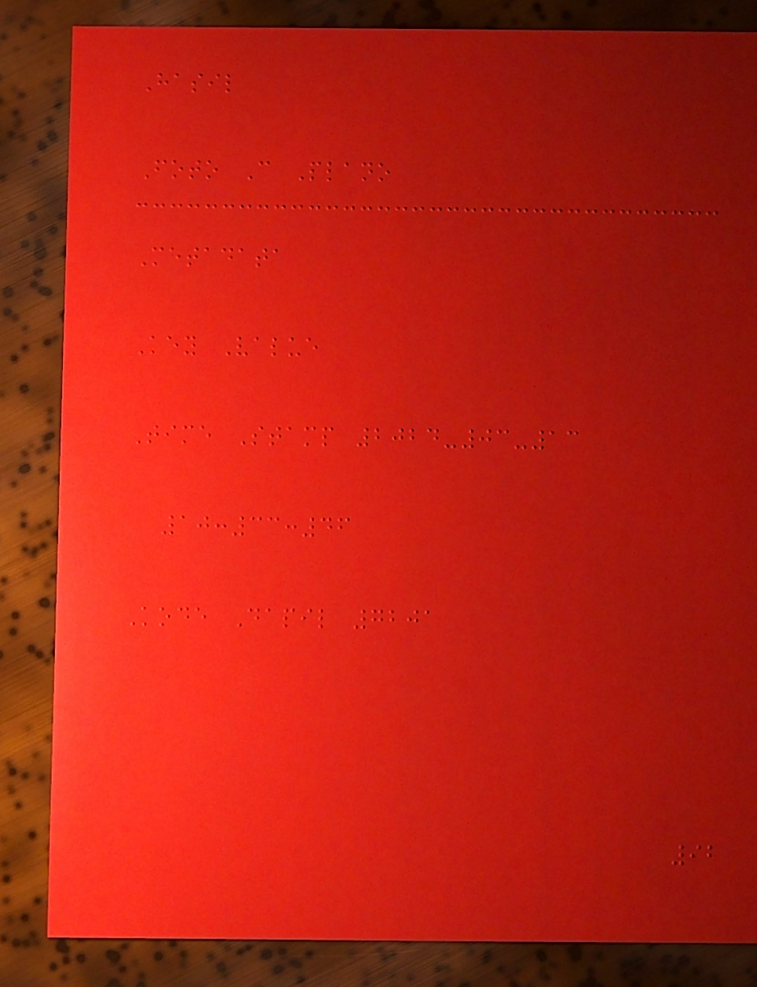Hasil
Foto C Plano
Metadata
Key Value
Time Stamp 2024-03-13
10:33:46
Kode Dapil 7201
92
